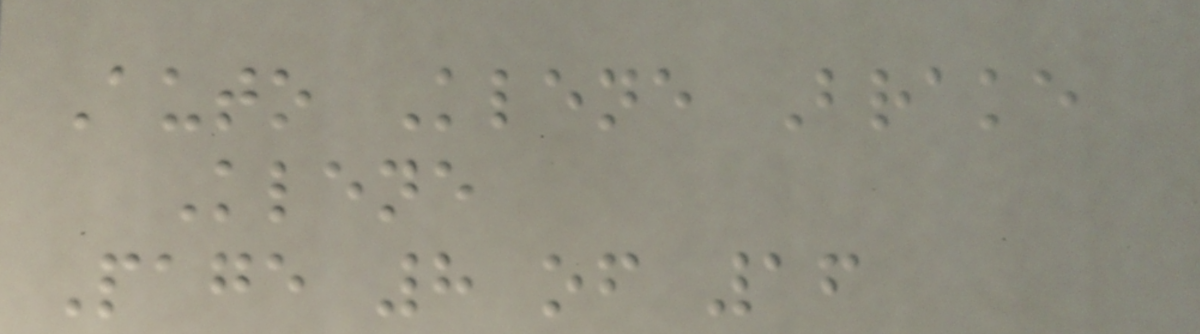Auto Klene Brake
Klene
Page 8 of 16
